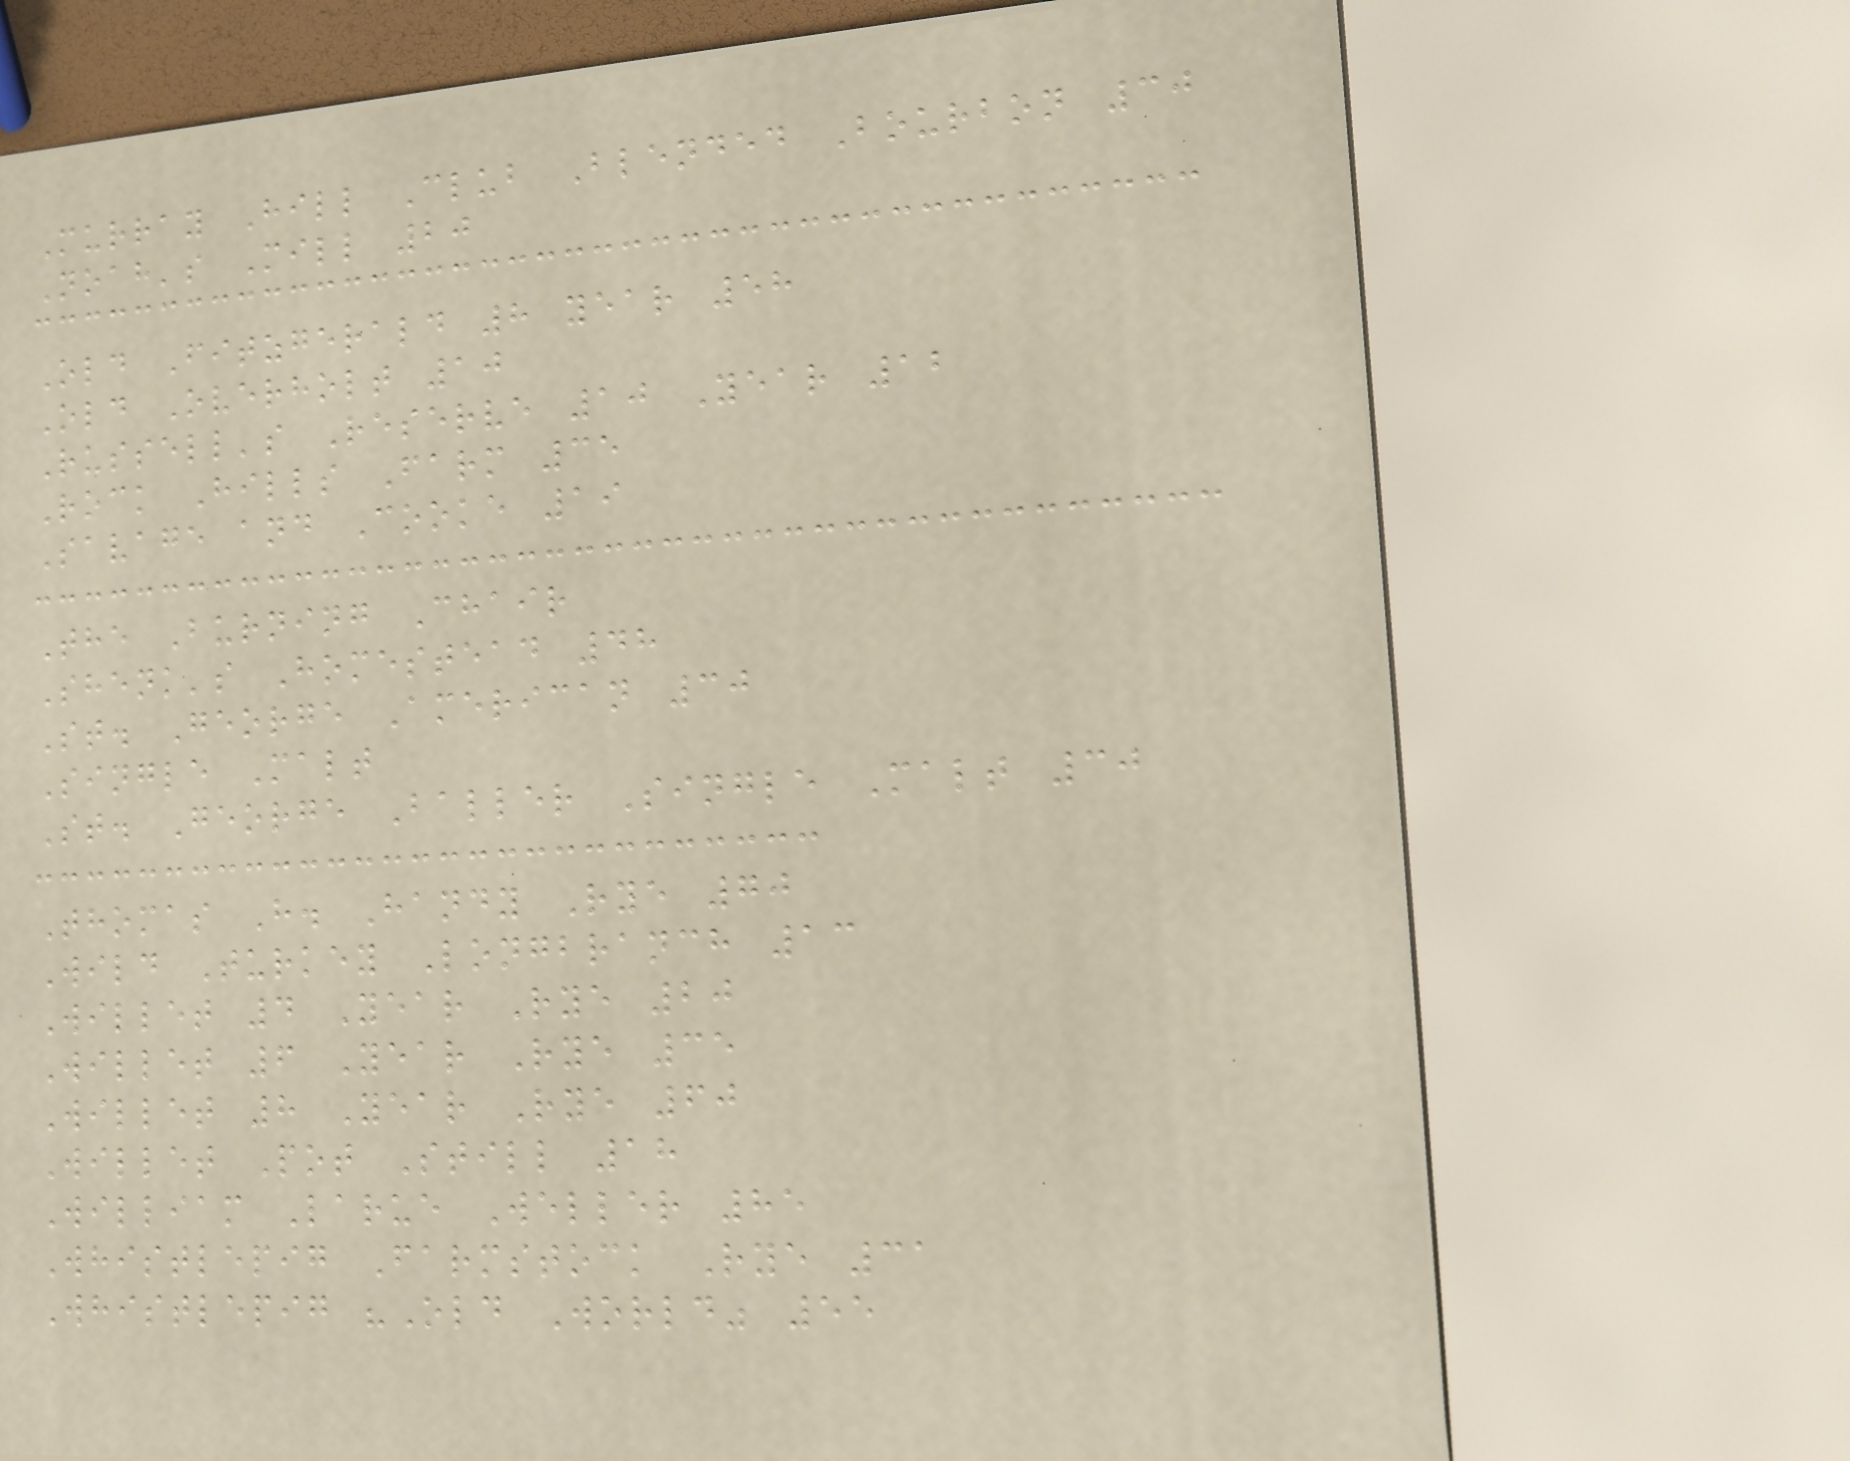Murray Hill Club Blended Bourbon 30
Noah's Mill 20
Old Fitzgerald 8 year 58
Old Overholt 10
Russell's Reserve 10 Year 12
Rock Hills Farm 35
Savage and Cooke 19
The Burning Chair
Shenk's Homestead 48
St. George American 30
Single Malt
St. George Baller Single Malt 30
Thomas H. Handy Rye 70
Wild Turkey Longbranch 13
Willet 4 Year Rye 20
Willet 6 Year Rye 35
Willet 8 Year Rye 60
Willet Pot Still 18
William Larue Weller 85
Whistlepig Farmstock Rye 31
Whistlepig "Old World" 55
